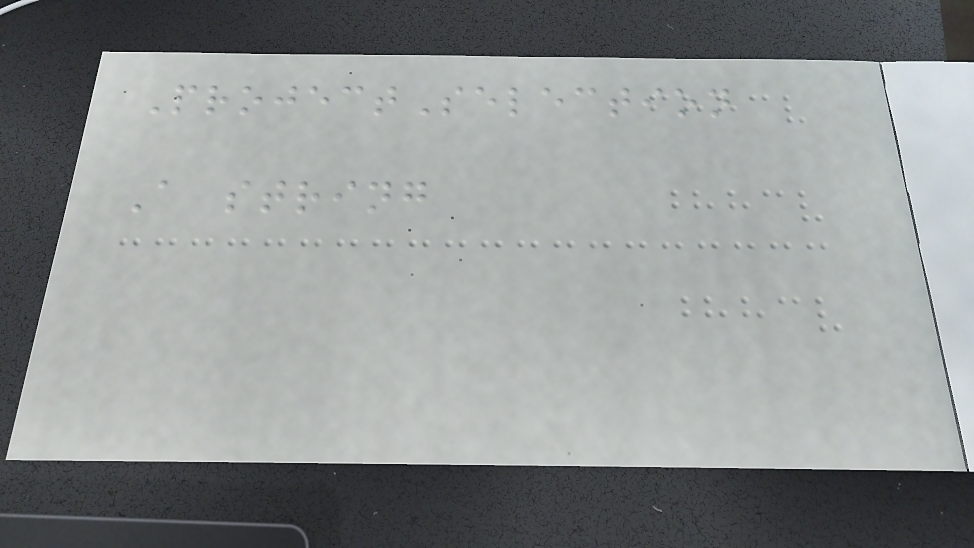ProjectSelection
A string
